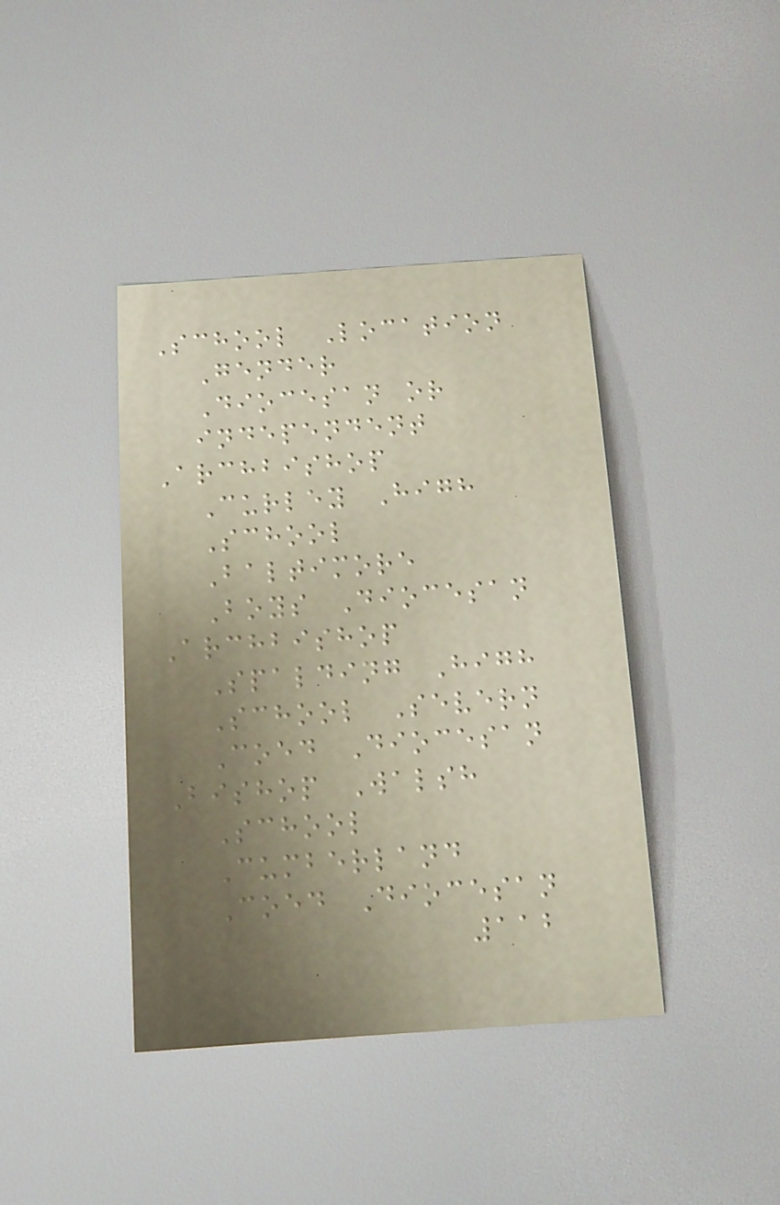School Location
Gender
Diocesan or
independent
Archbishop
Curley High
School
Baltimore
Boys Diocesan
Archbishop
Spalding High
School Severn
Coed Diocesan
Bishop Walsh
School
Cumberland
Coed Diocesan
112
